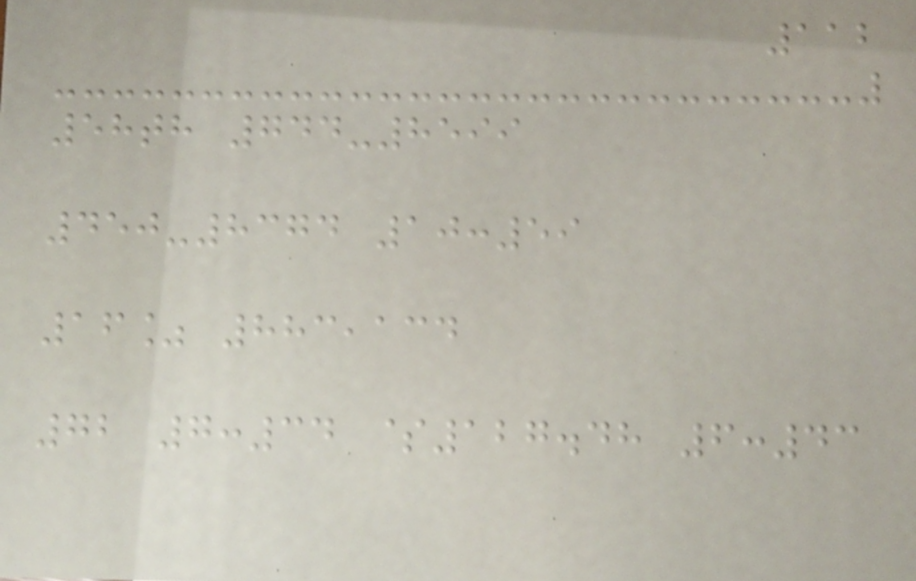112
58th 744-8599
450-8374 10:59
16% 883,134
72 7:34 $127.48 6:43
